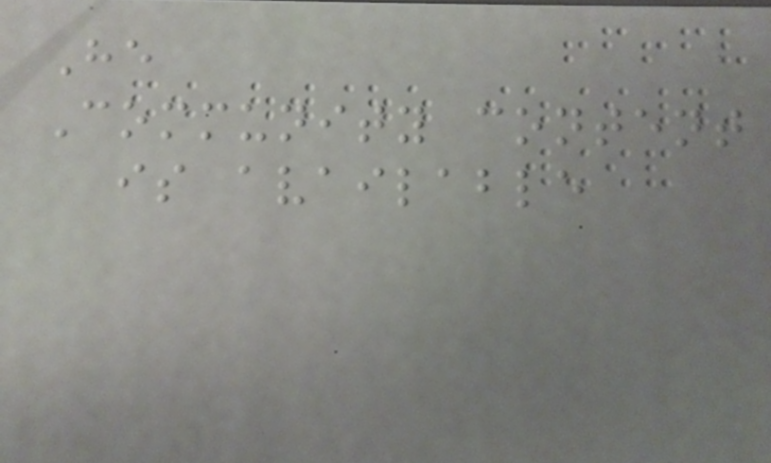He
Community content
is available
